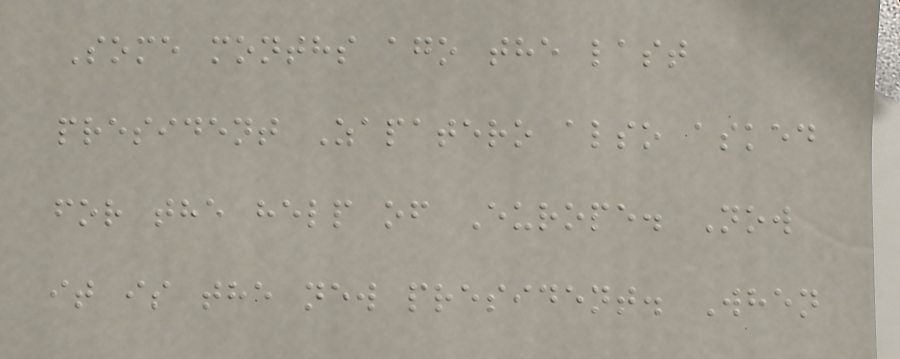Some months ago the last
president Zapatero also asked
for the help of Europe. Now
it is the new president. When
